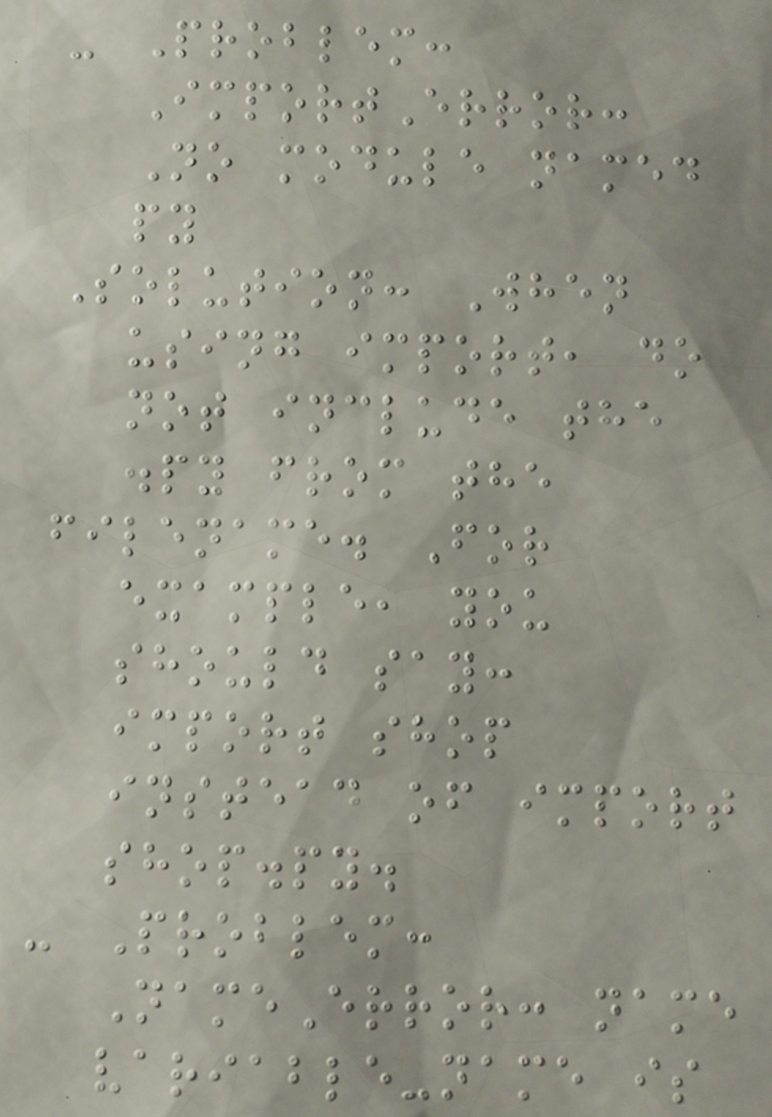- Problem:
ImportError:
No module named
py
Solution: When
using import, do
not include the
.py from the
filename. For
example, you
should say:
import shop
instead of import
shop.py.
- Problem:
NameError: name
variable-name is
